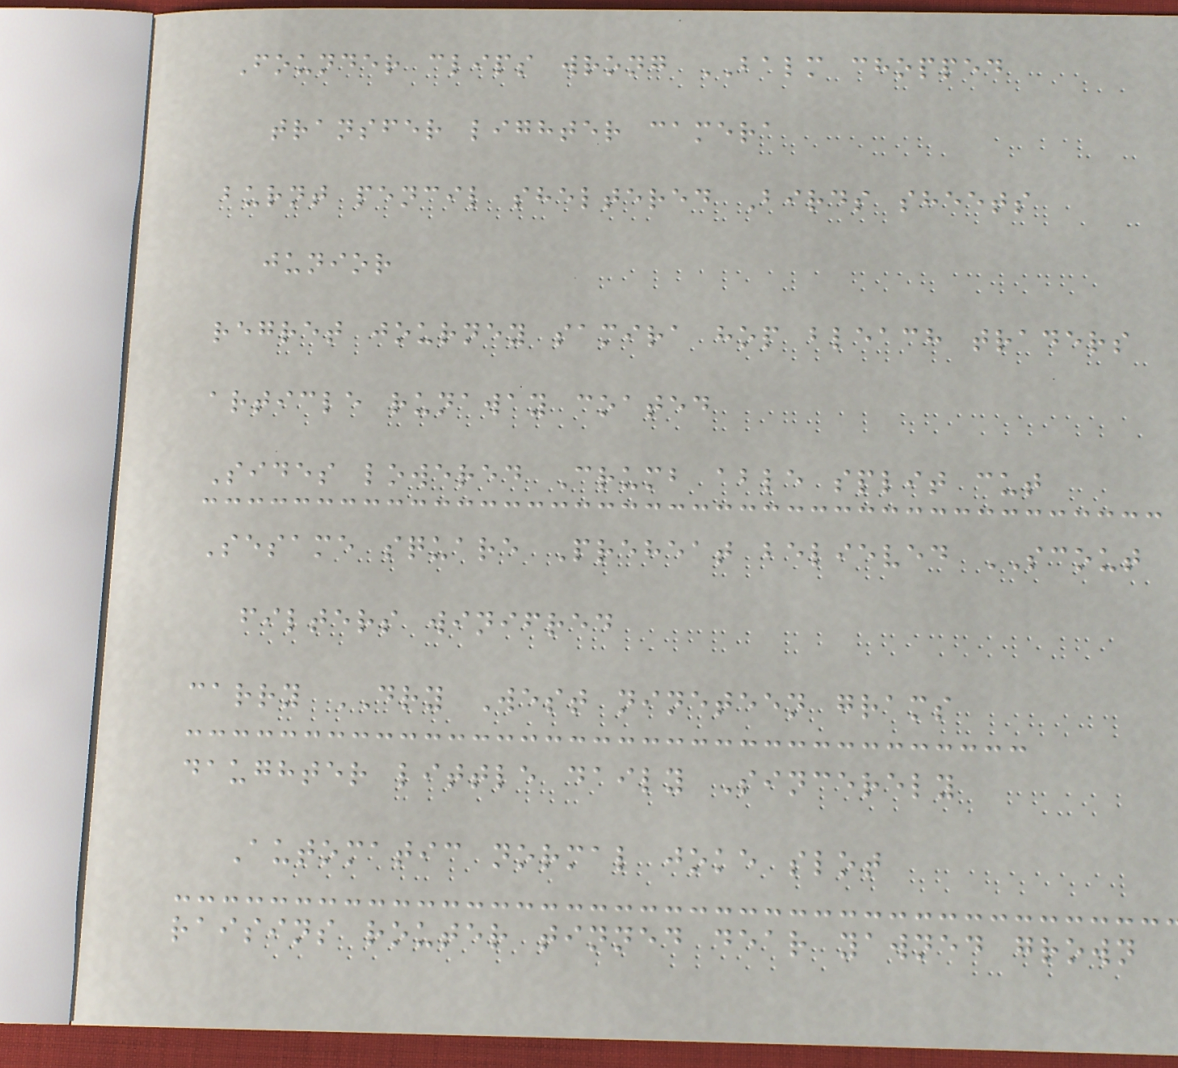Founder clips wrong BALM chopped
transfer lighter camera
burnt pencil sheltered Birds sheets
junior
regret journey samira hop bleach traders
article runaway coated
Sides lowered Crumb able split cut
Sesame square Preheat believed SCOUT
filters winifred
carry DRY West nineteen grams
daughter little daily Sincerely
Automatic normal joke slot
raisins router tinned dear yawned grown
